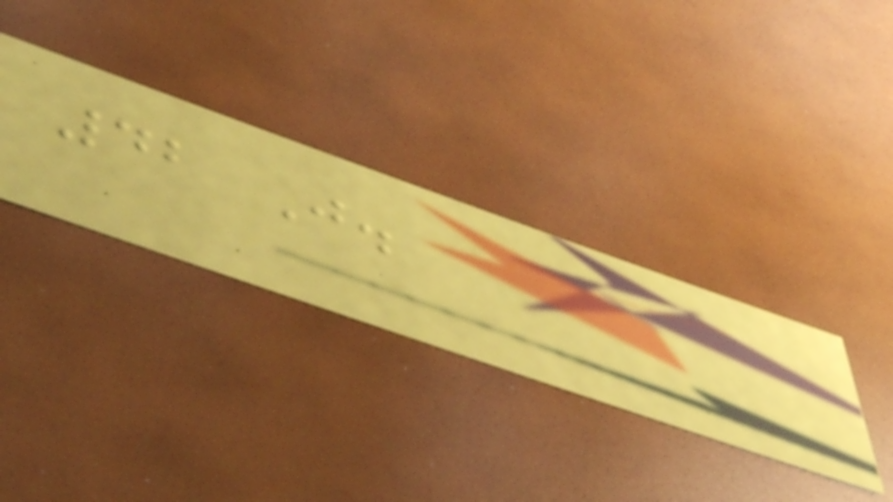42 J.
